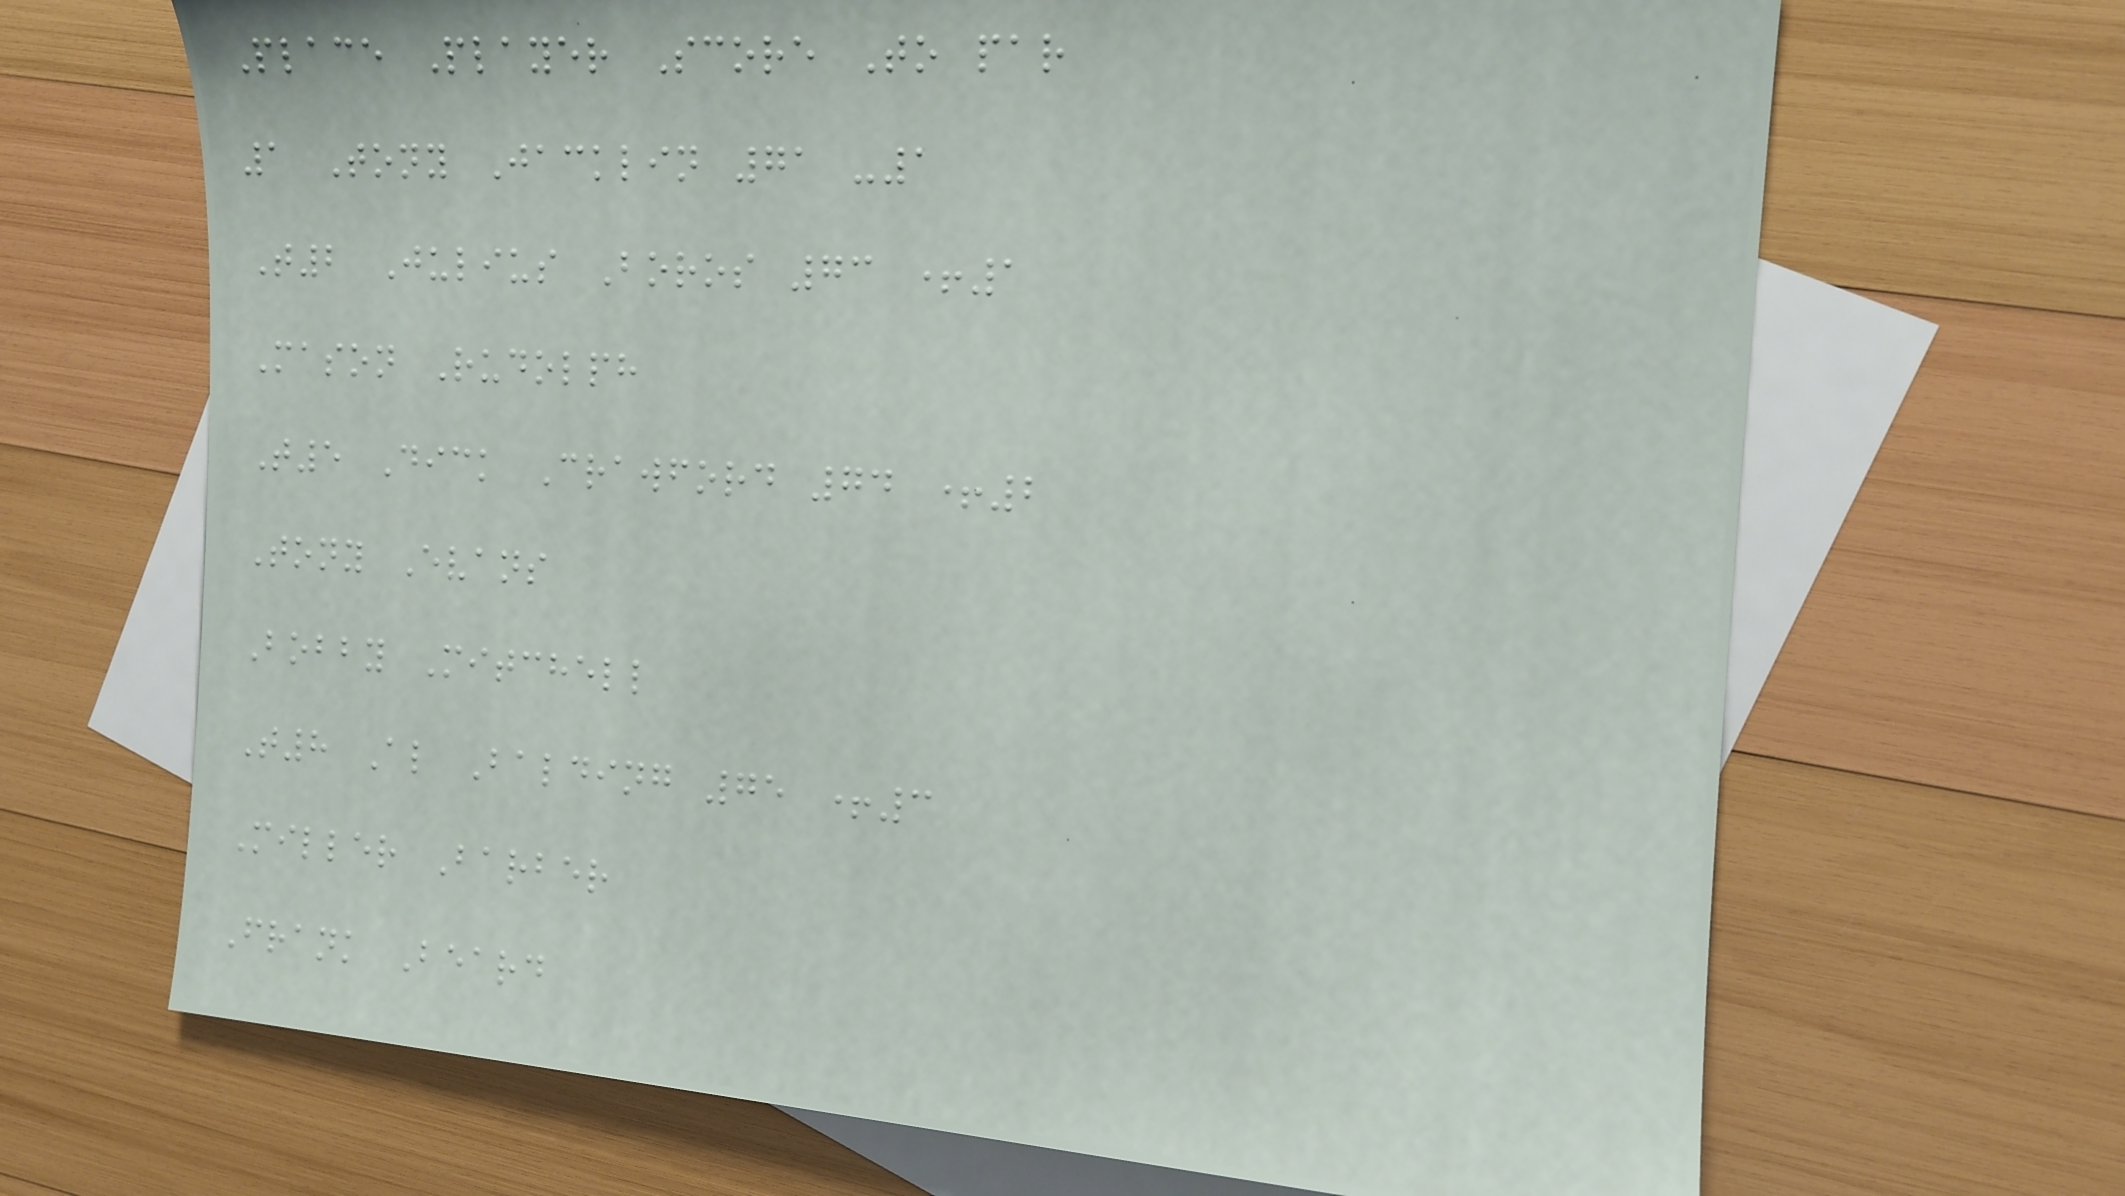Place Player Score To par
1 Tony Jacklin 71 -1
T2 Julius Boros 73 +1
Mason Rudolph
T5 Dick Crawford 74 +2
Tony Evans
Bobby Mitchell
T8 Al Balding 75 +3
Miller Barber
Frank Beard
